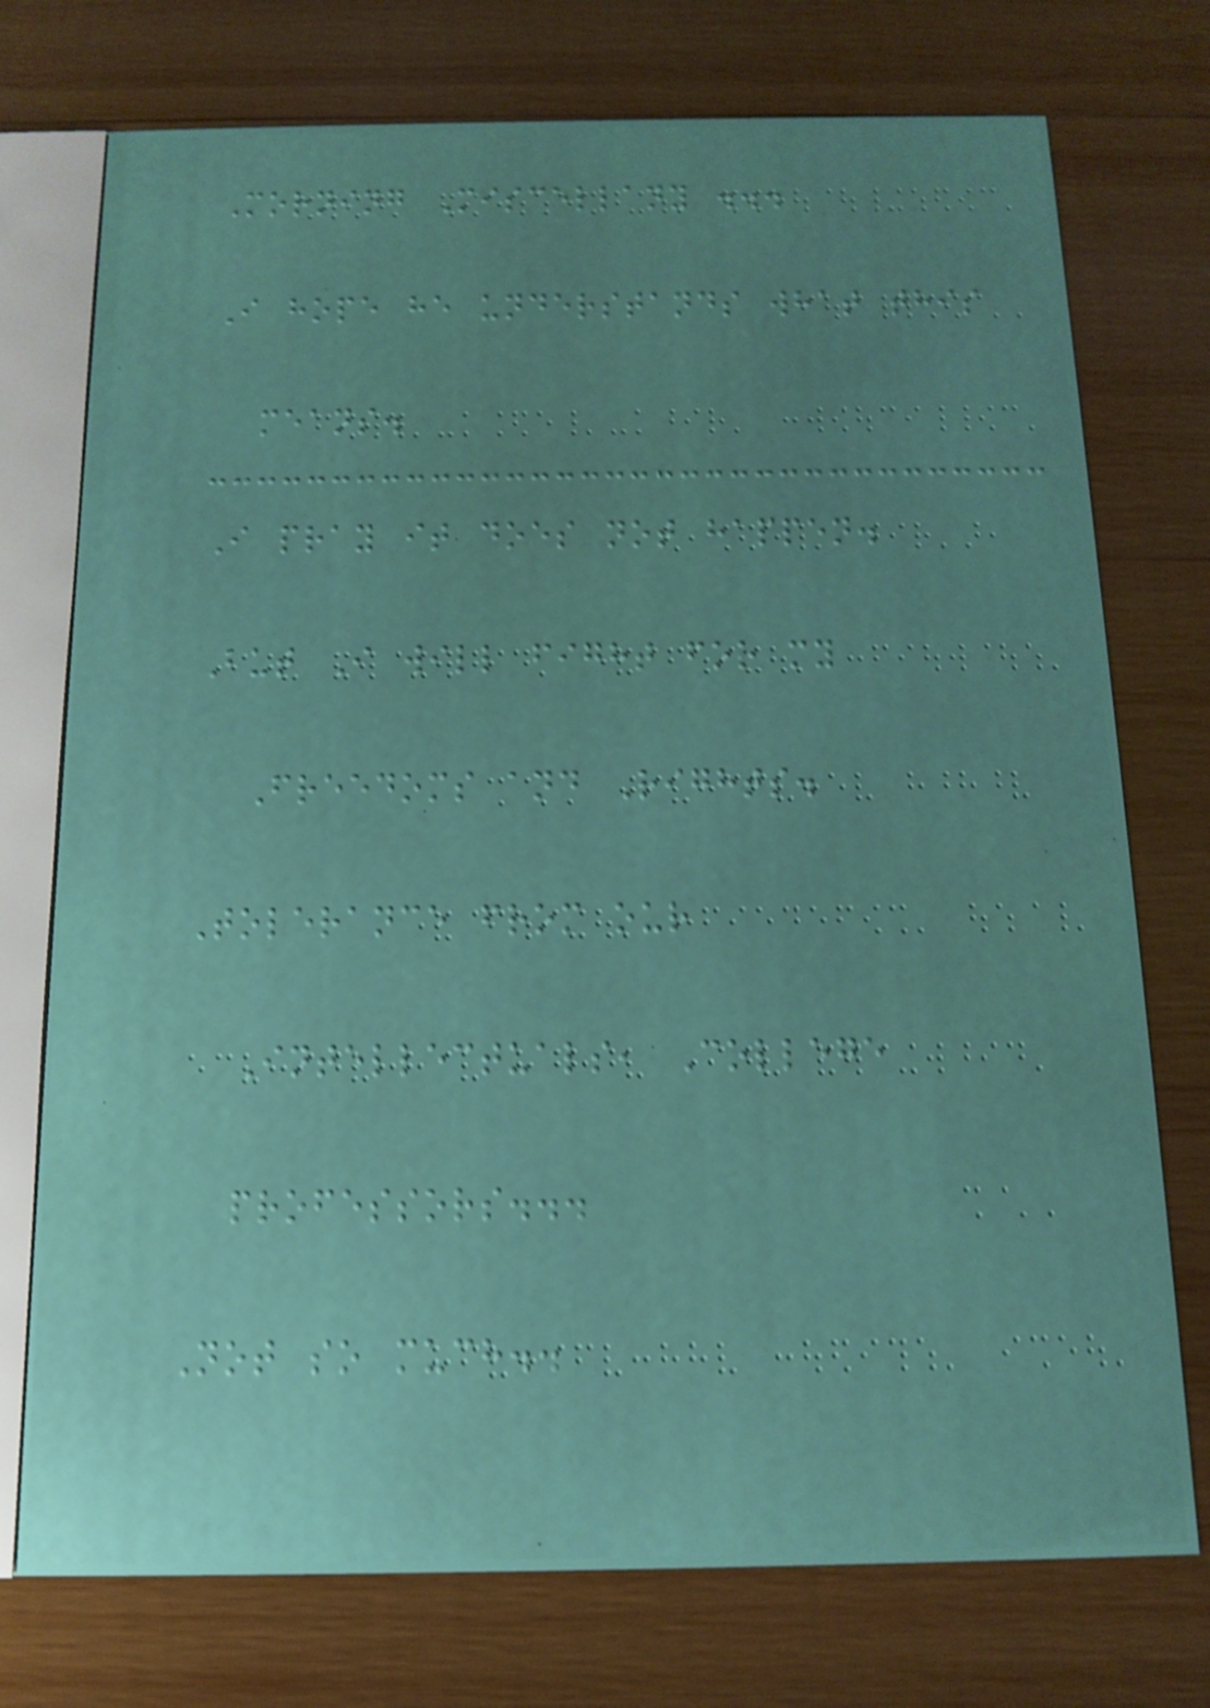Morning Miscellany ...
I hope he understands what this
means.
I pray it does not happen.
But I will fight for my
Freedoms and Rights.
Tolerance from our
Intellectuals, College
professors...
Not so much..
